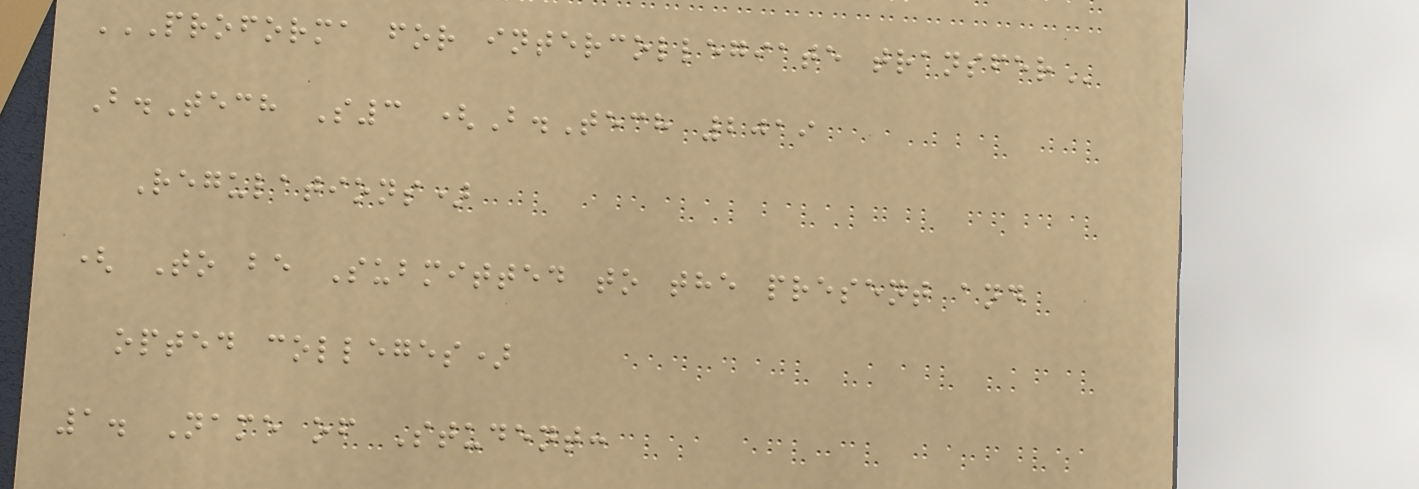PROFORMA FOR INTERCOLLEGIATE TRANSFER
B.Tech S3 (B.Tech 2019
Regulations)
( To be Submitted to the present and
opted colleges)
1. Name of Student:
